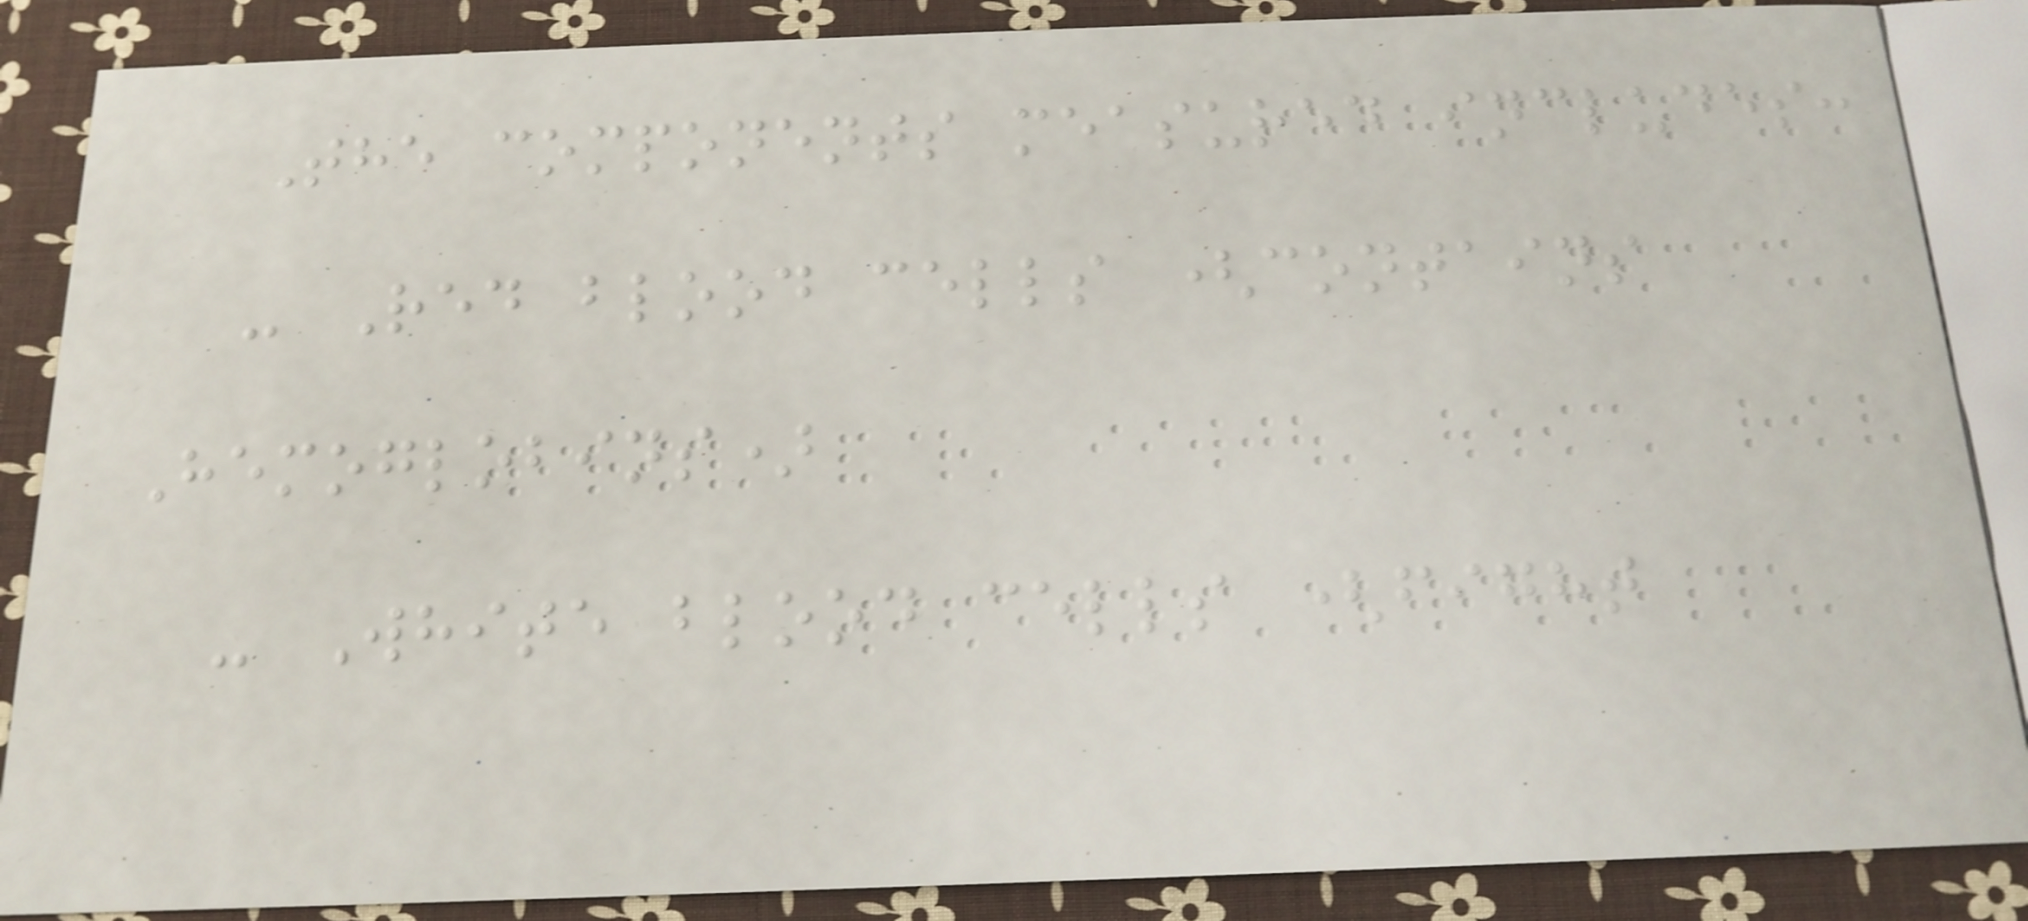The components measured includes:
- Red blood cells (contains
Hemoglobins)
- White blood cells (fight
